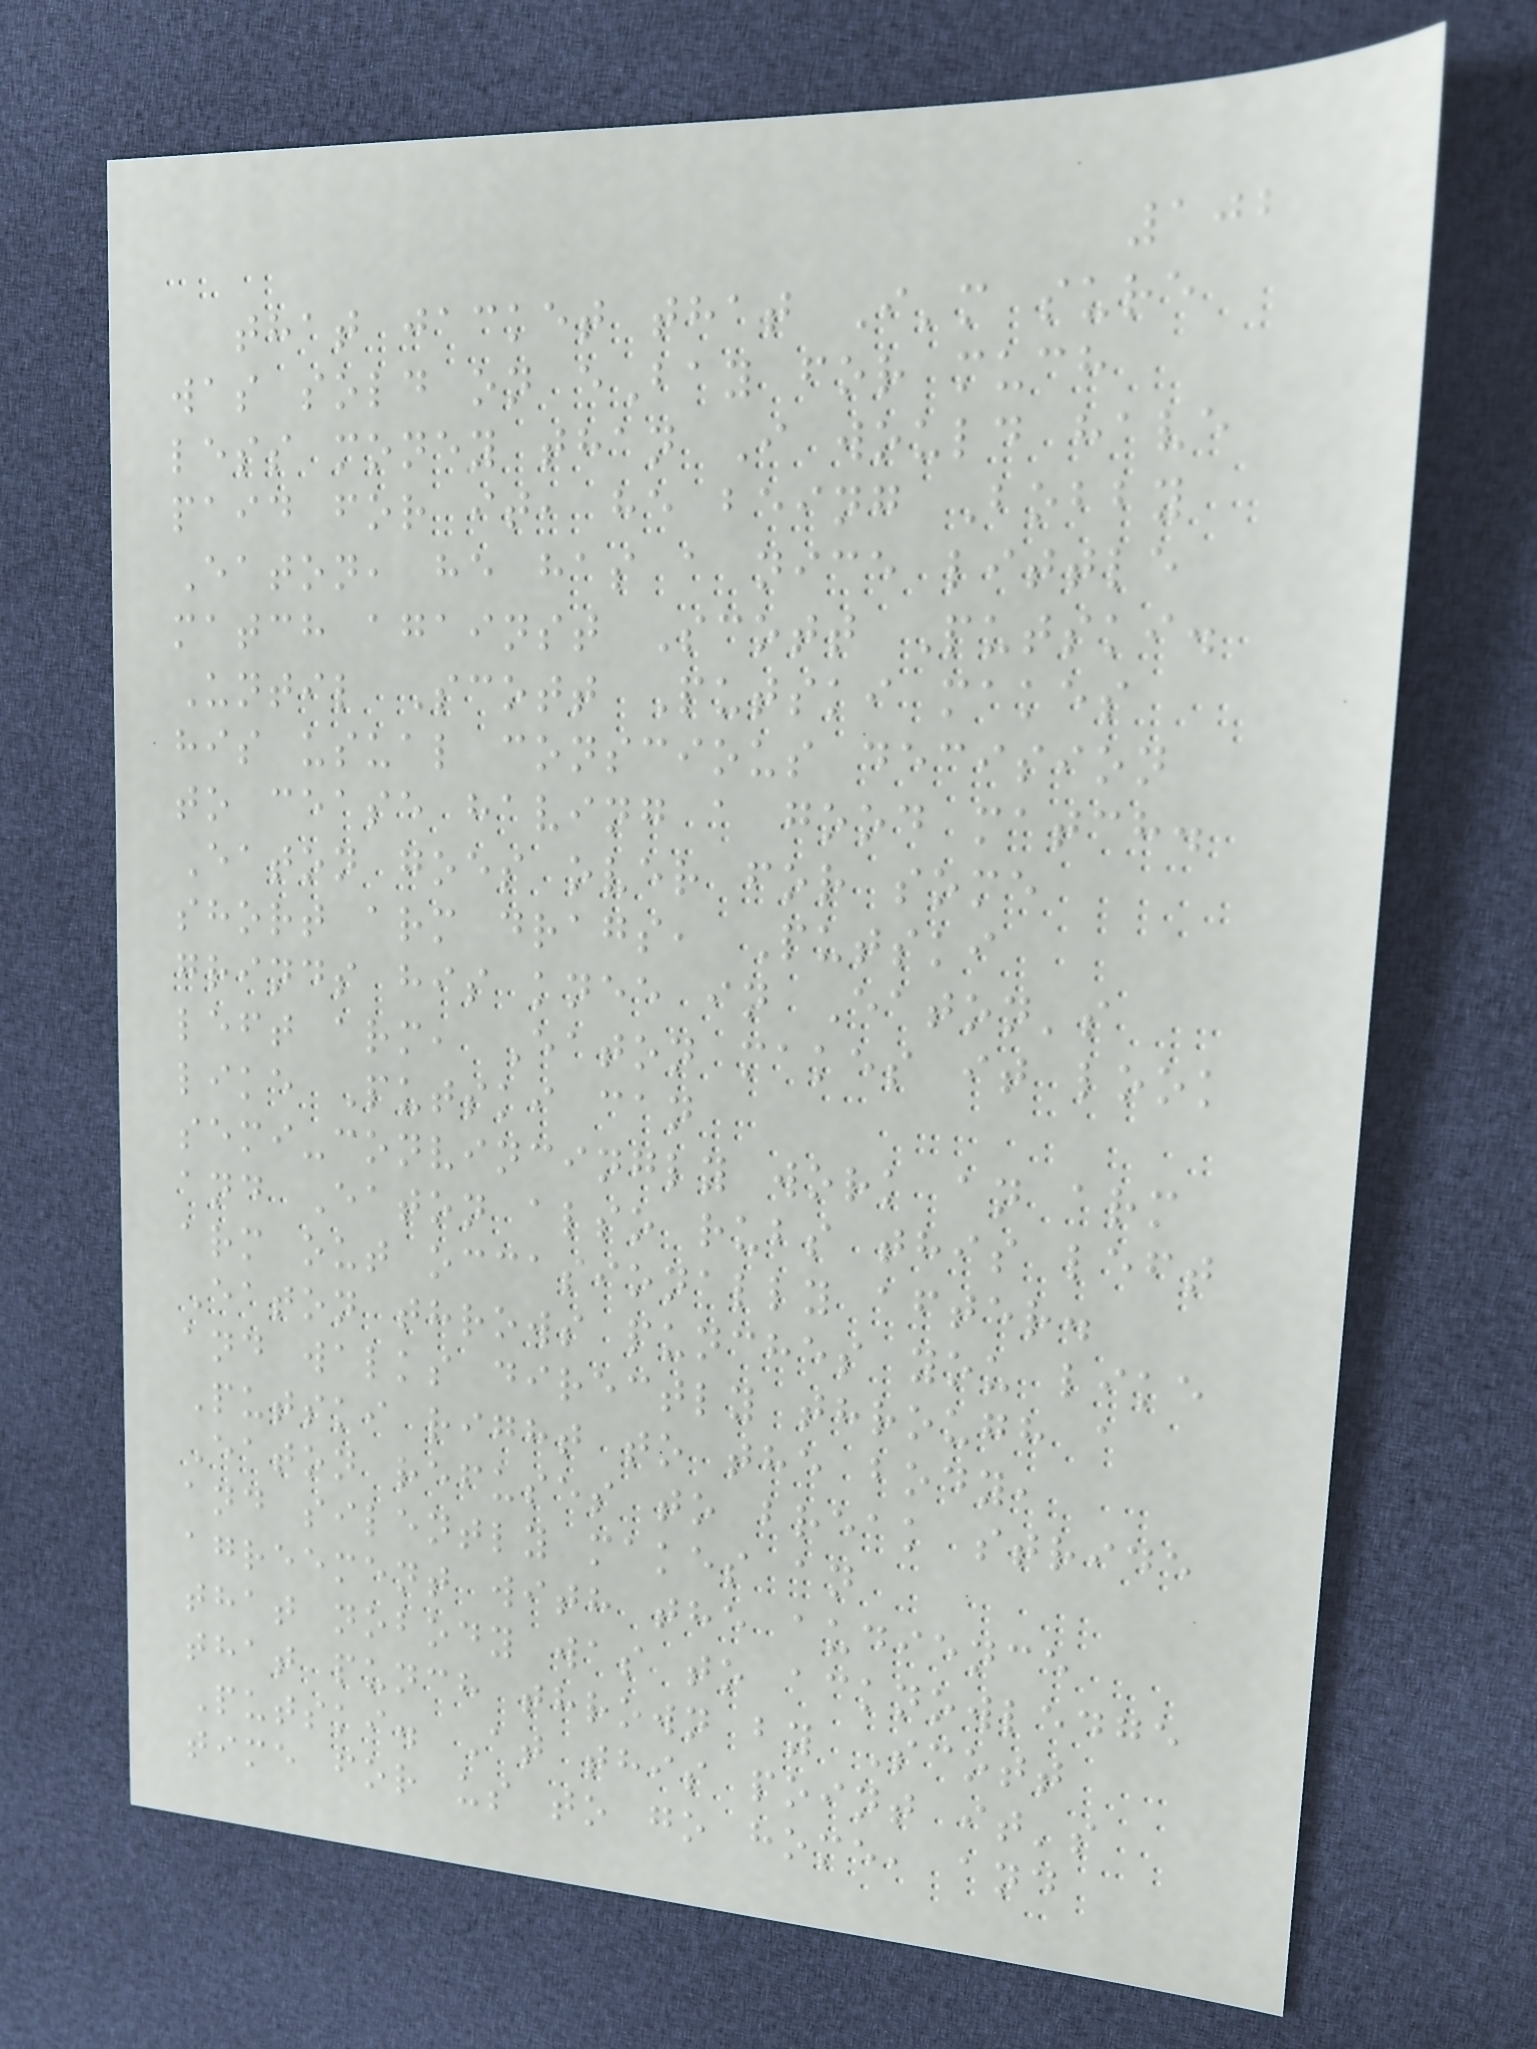102
that jacket that I'm sure
was sold on eBay for much
less money than I would have
paid for it, he being Bobby
Eaton, he has a nice little
match against Scott Putski.
Until Scott Putski makes
his usual conscious decision
to cease having a good match.
Eaton goes over for some
short arm drags, Putski
grinds his knee in Eaton's
left arm, Eaton makes it look
like Putski can
semi-convincingly work an arm
and Eaton also rubs this left
arm out occasionally after.
Eaton throws punches you like
and walks directly through a
Putski right to the body,
Eaton refuses to break stride
and silently makes an
agreement with the audience
that nobody was to acknowledge
that punch thrown by Scott
Putski. At this point it's
time for us to go home, and
